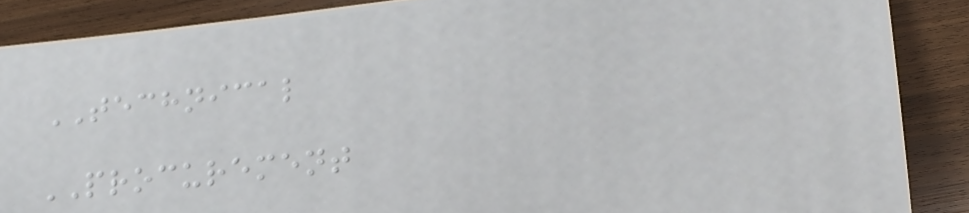TECHNICAL
PROCUREMENT
